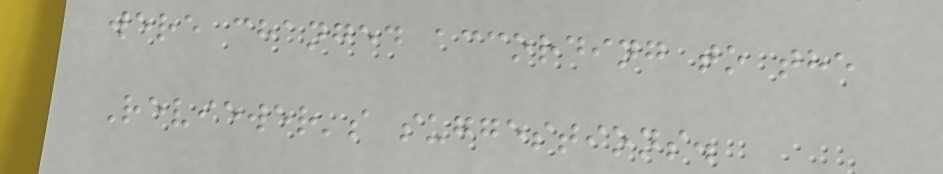were changed according to the
Reviewer's suggestions.
